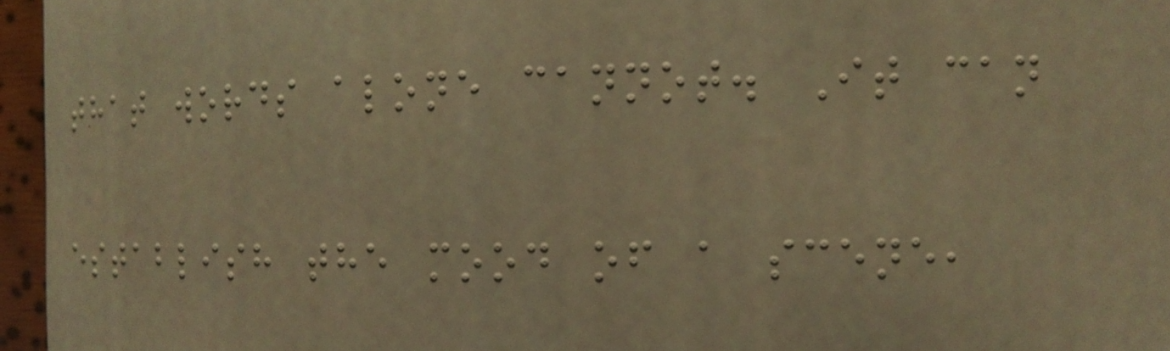that words alone cannot. It can
establish the mood of a scene,
